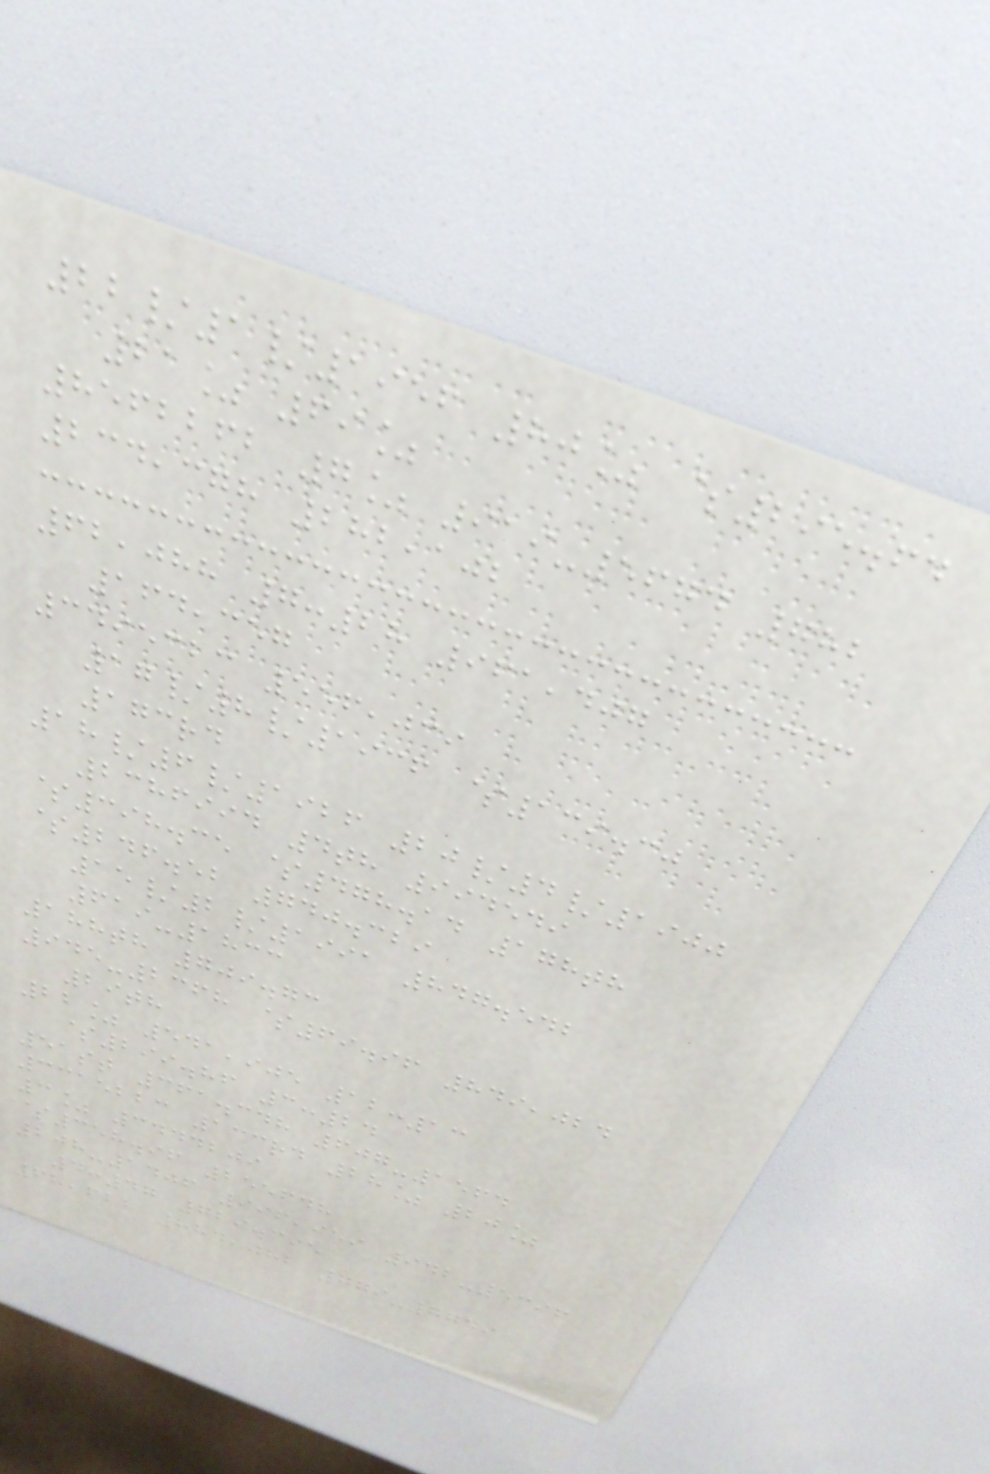22/1/1956 80% $295.64
21% 69%
8562262 7% 919-5674 782
234,378 282,102
62,088 7:28 961,407
164,357
3495323 556,039
17/8/1936 $139.30
173rd
18/6/1926 20/4/1900
2386994 4th 994549
$398.35 $478.14 178th
$246.52 740.329
15/2/1991 847.542
619-1833
188th 709.73
945-2368 $69.96 849,024
29th
22% 541,905 12:13
$299.86 3:24
51st 361.348 607-1564
3315223 133rd 28% 20%
3% 3444209
$358.96 255648
208-1406 996,959 942-5396
4:47 729.395
68,622 884,082 779-7749
